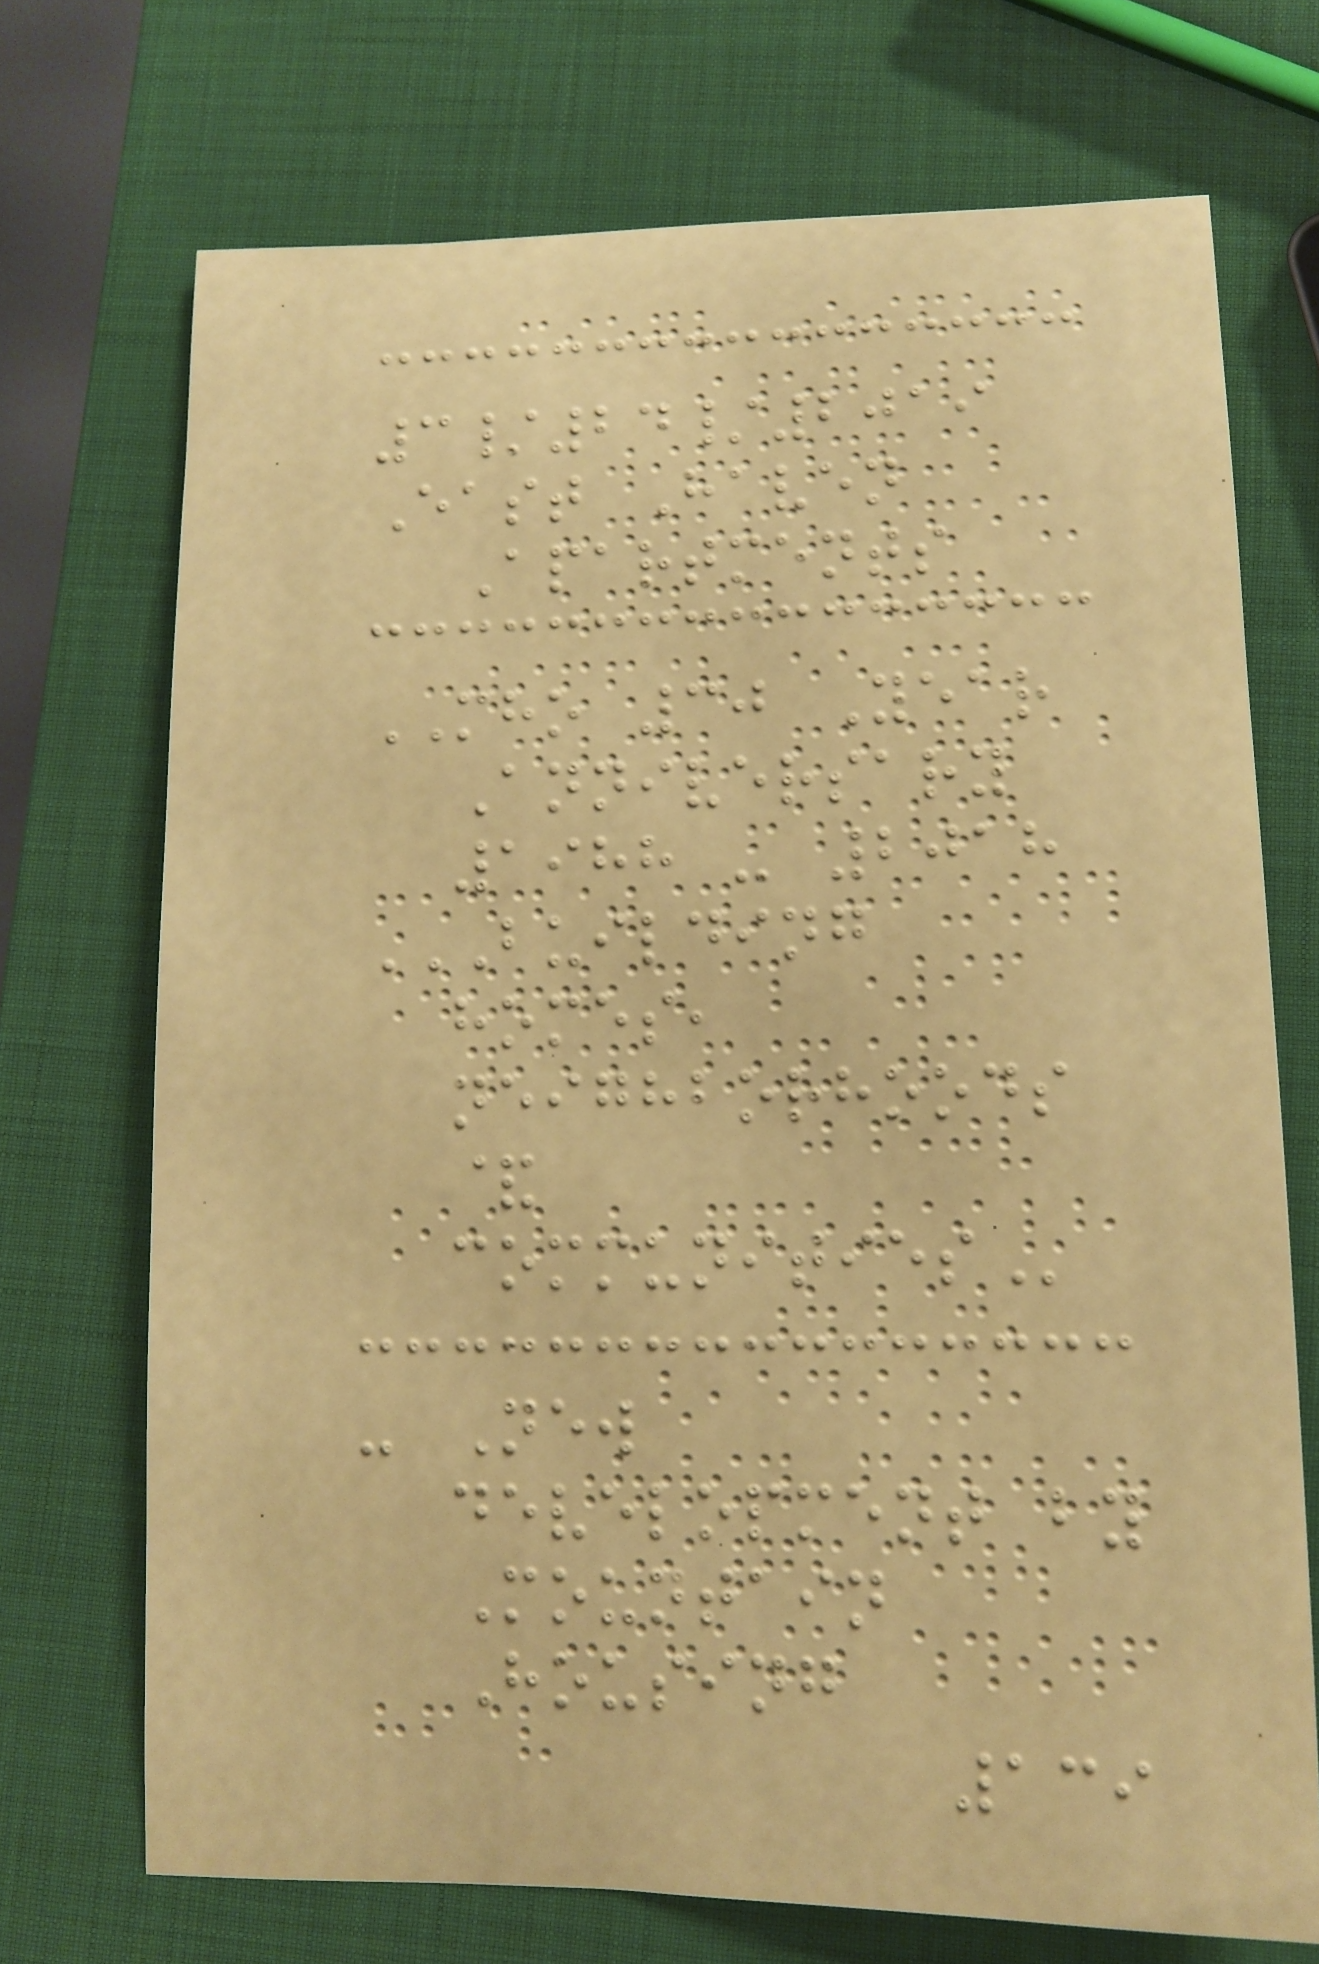3/24/2019
East Haven
Apartments
MHO 30 Year
Anniversary
1988 - 2018
BUILDING
HOMES,
NEIGHBORHOODS
&
COMMUNITIES
- New
development by
Mountain
Housing
139
